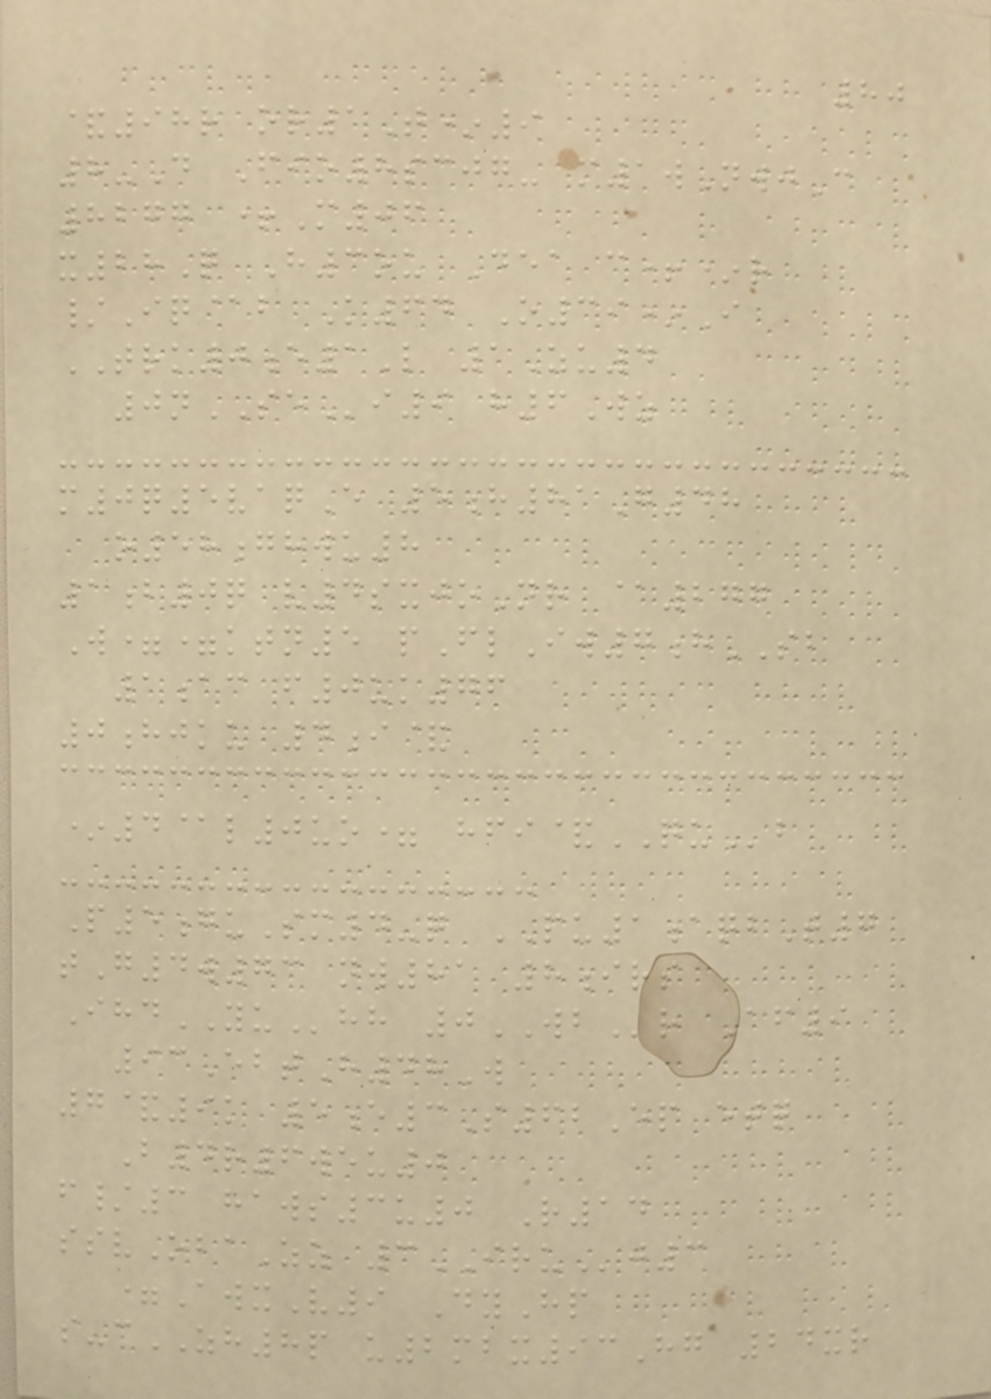80
&98r or1T*9
8-D Fio8scjg- m1wNwjC
8277 +M06
x28Q H3ou Dea c+*r
/Iq@b K64 O39*I
TRK0e1L 1Zu4
0nSEi9 h6Wz
m0q5vaqE 5h81G48
o58ghwu8
1b0q v4sxjoNr @277
W==ktn5 pFlIw7hSB
1ac f0uk76
0hjku 4i&
*4@l0uo= hfi&QUb
P5guSm4-q PU1aqbT7
tG4w73 nw81 8irs
IhdYUhh 0WBr Af9
93EbtH48W
7&9k 5e3S62Ep etq
B4r6weu0
f/3 haws3u0 R14
ssvObaZz 3IRUj3
=AwxV9 DyHp
s-cZH8p u2mbx93Hg 24xr
